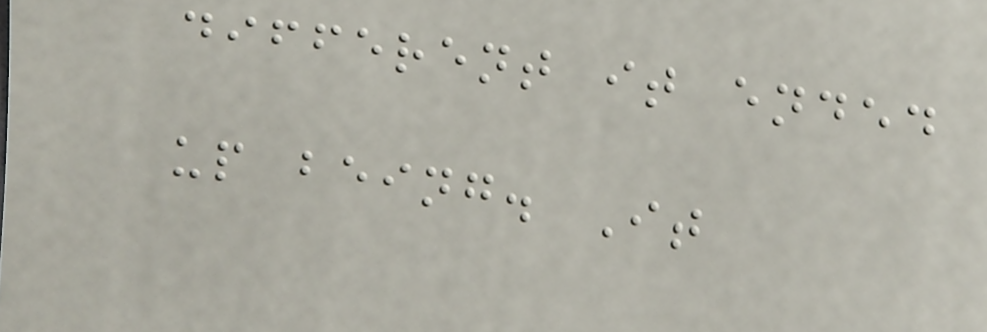different it ended
up being. It
